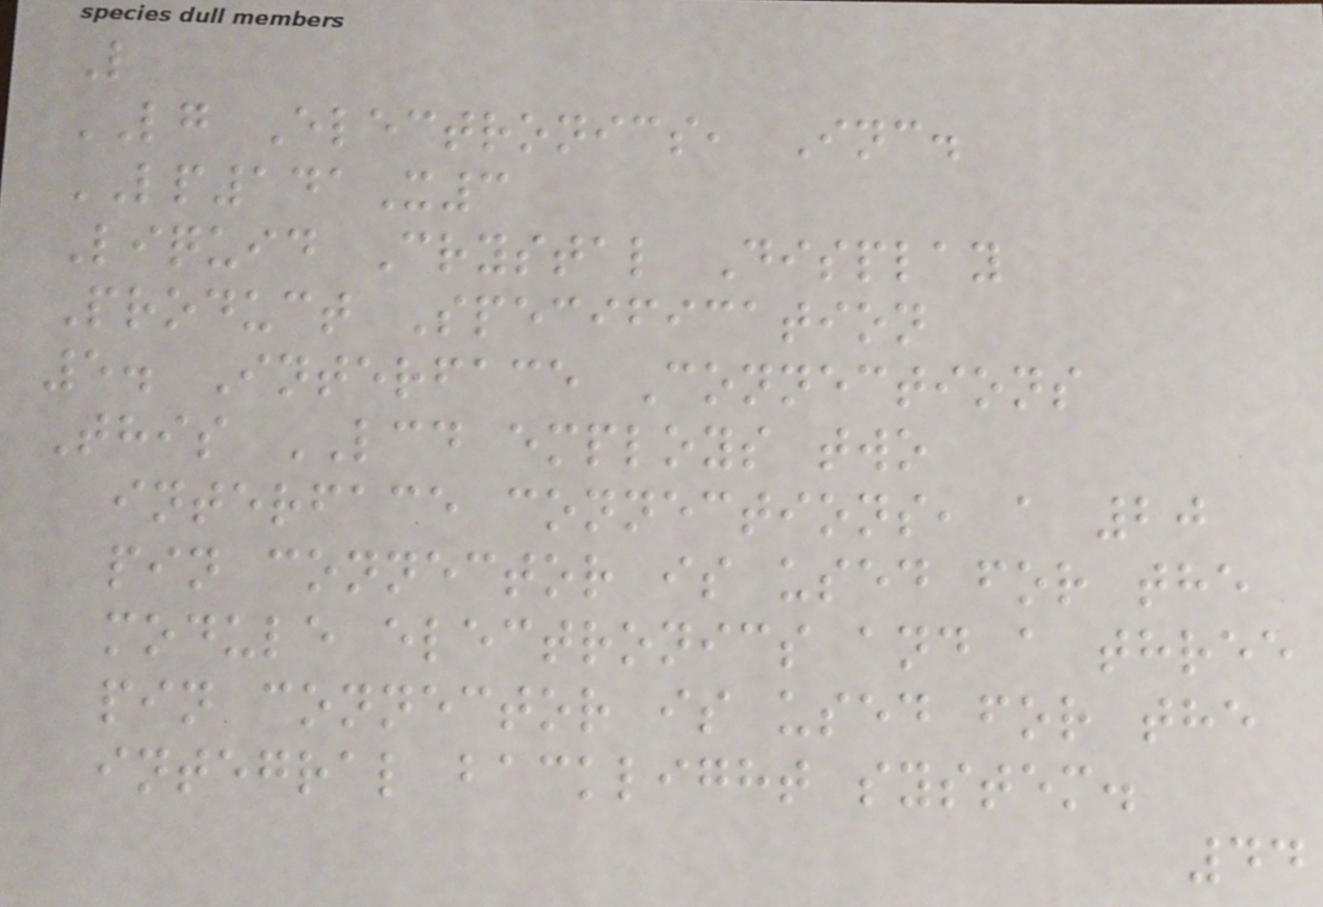L
LG Electronics, Inc.
LP141X3
Liquid Crystal Display
Product Specification
5. Interface Connections
This LCD employs two
interface connections, a 20
pin connector is used for the
module electronics and a three
pin connector is used for the
integral backlight system.
44
